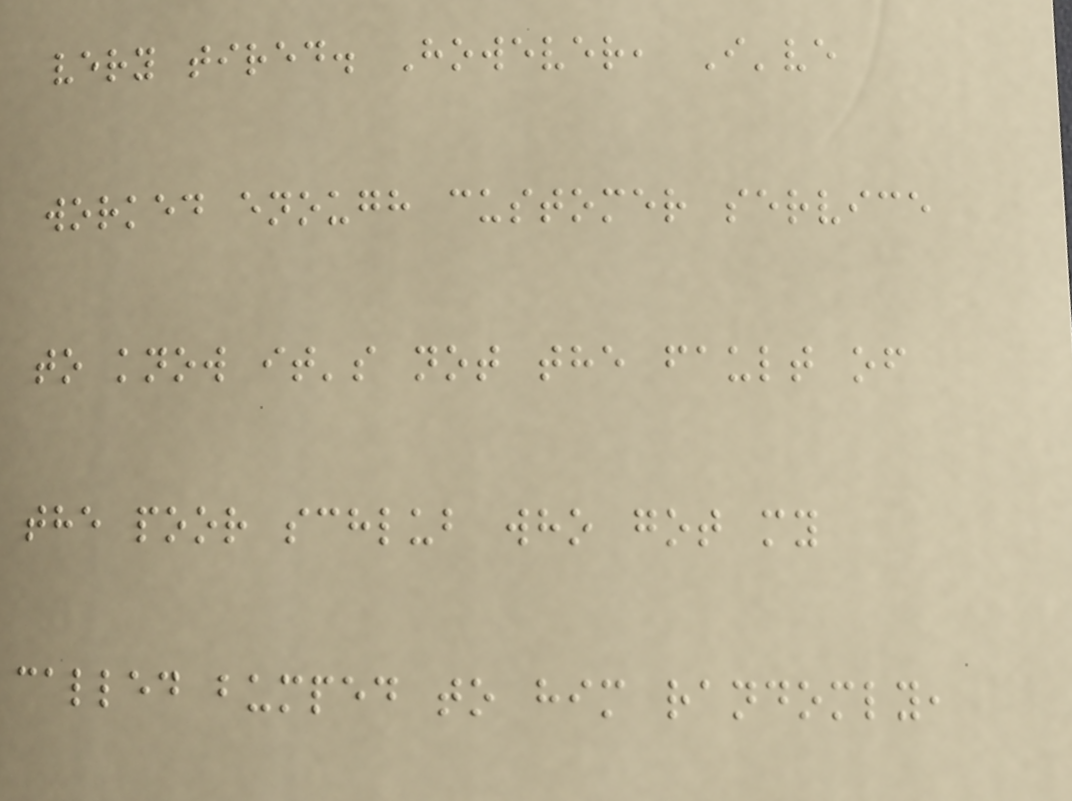very tired. However, I've
worked enough customer service
to know it's not the fault of
the poor schlub who got my
called bumped to him randomly,
